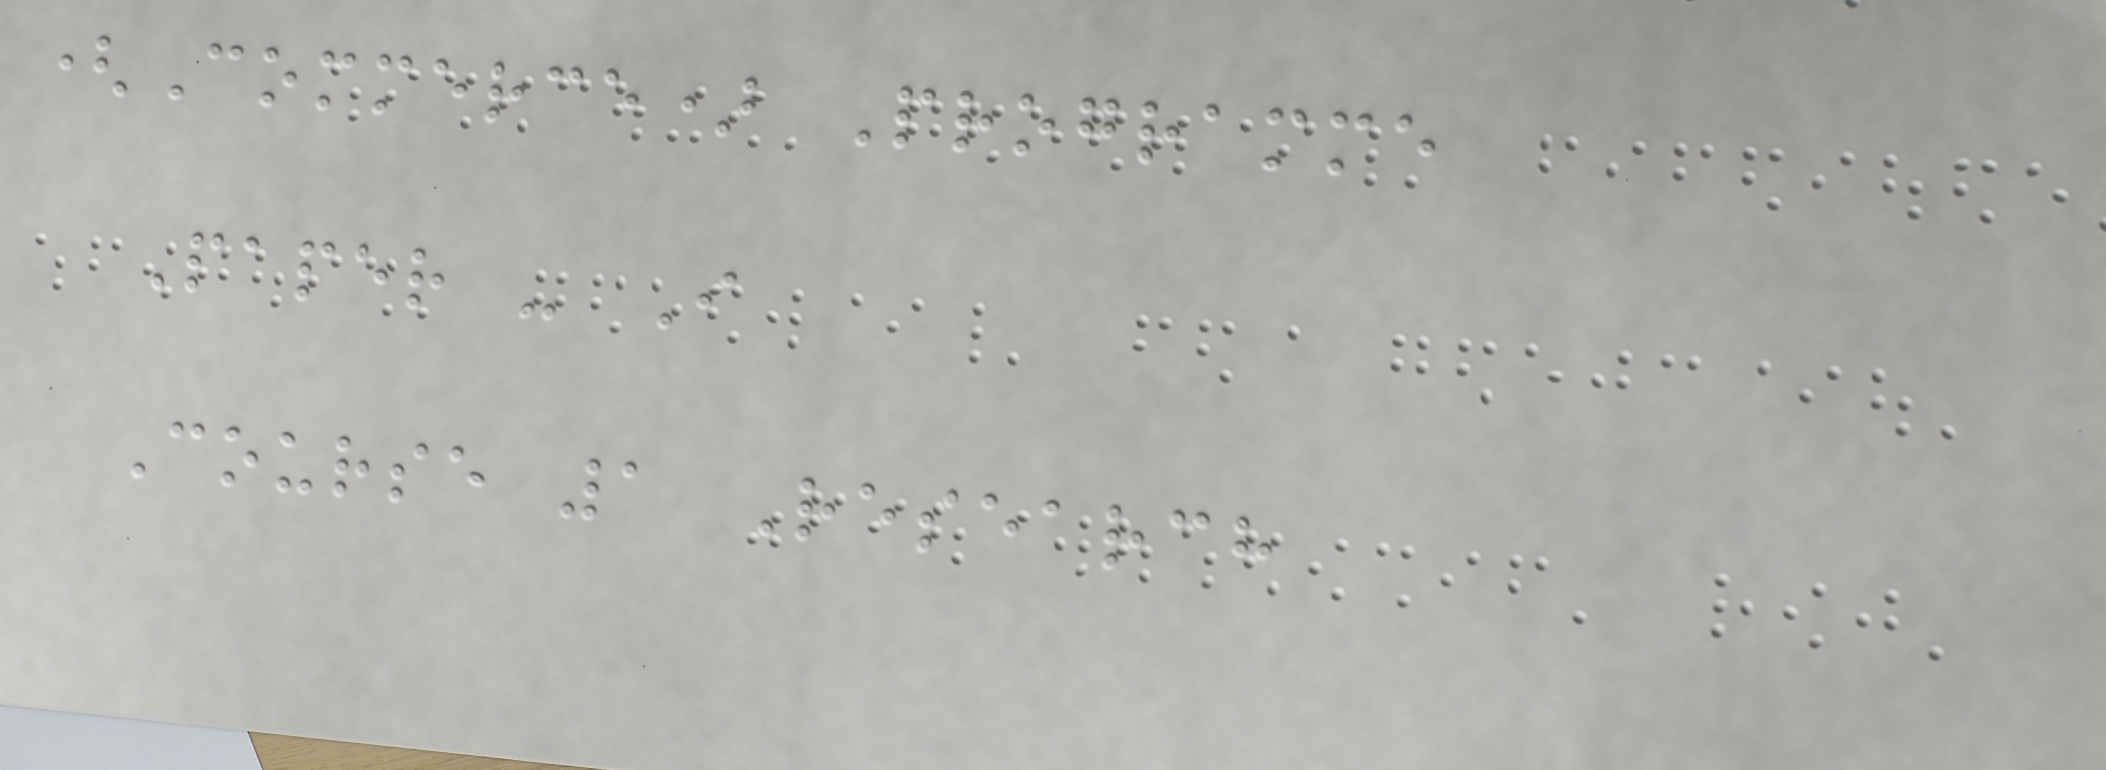(Commerce) Programme
Paper - I
Course 1 Research
